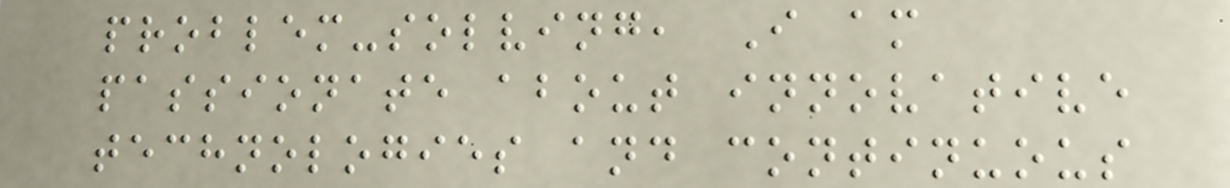problem-solving, I am
passionate about innovative
technologies and continuous
